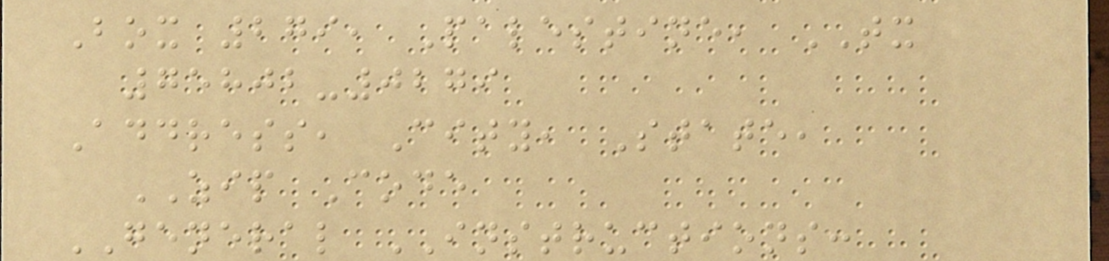Box 279, Palestine, TX
75802-0279
Address, City, State,
ZIP Code
GENERAL INSTRUCTIONS:
